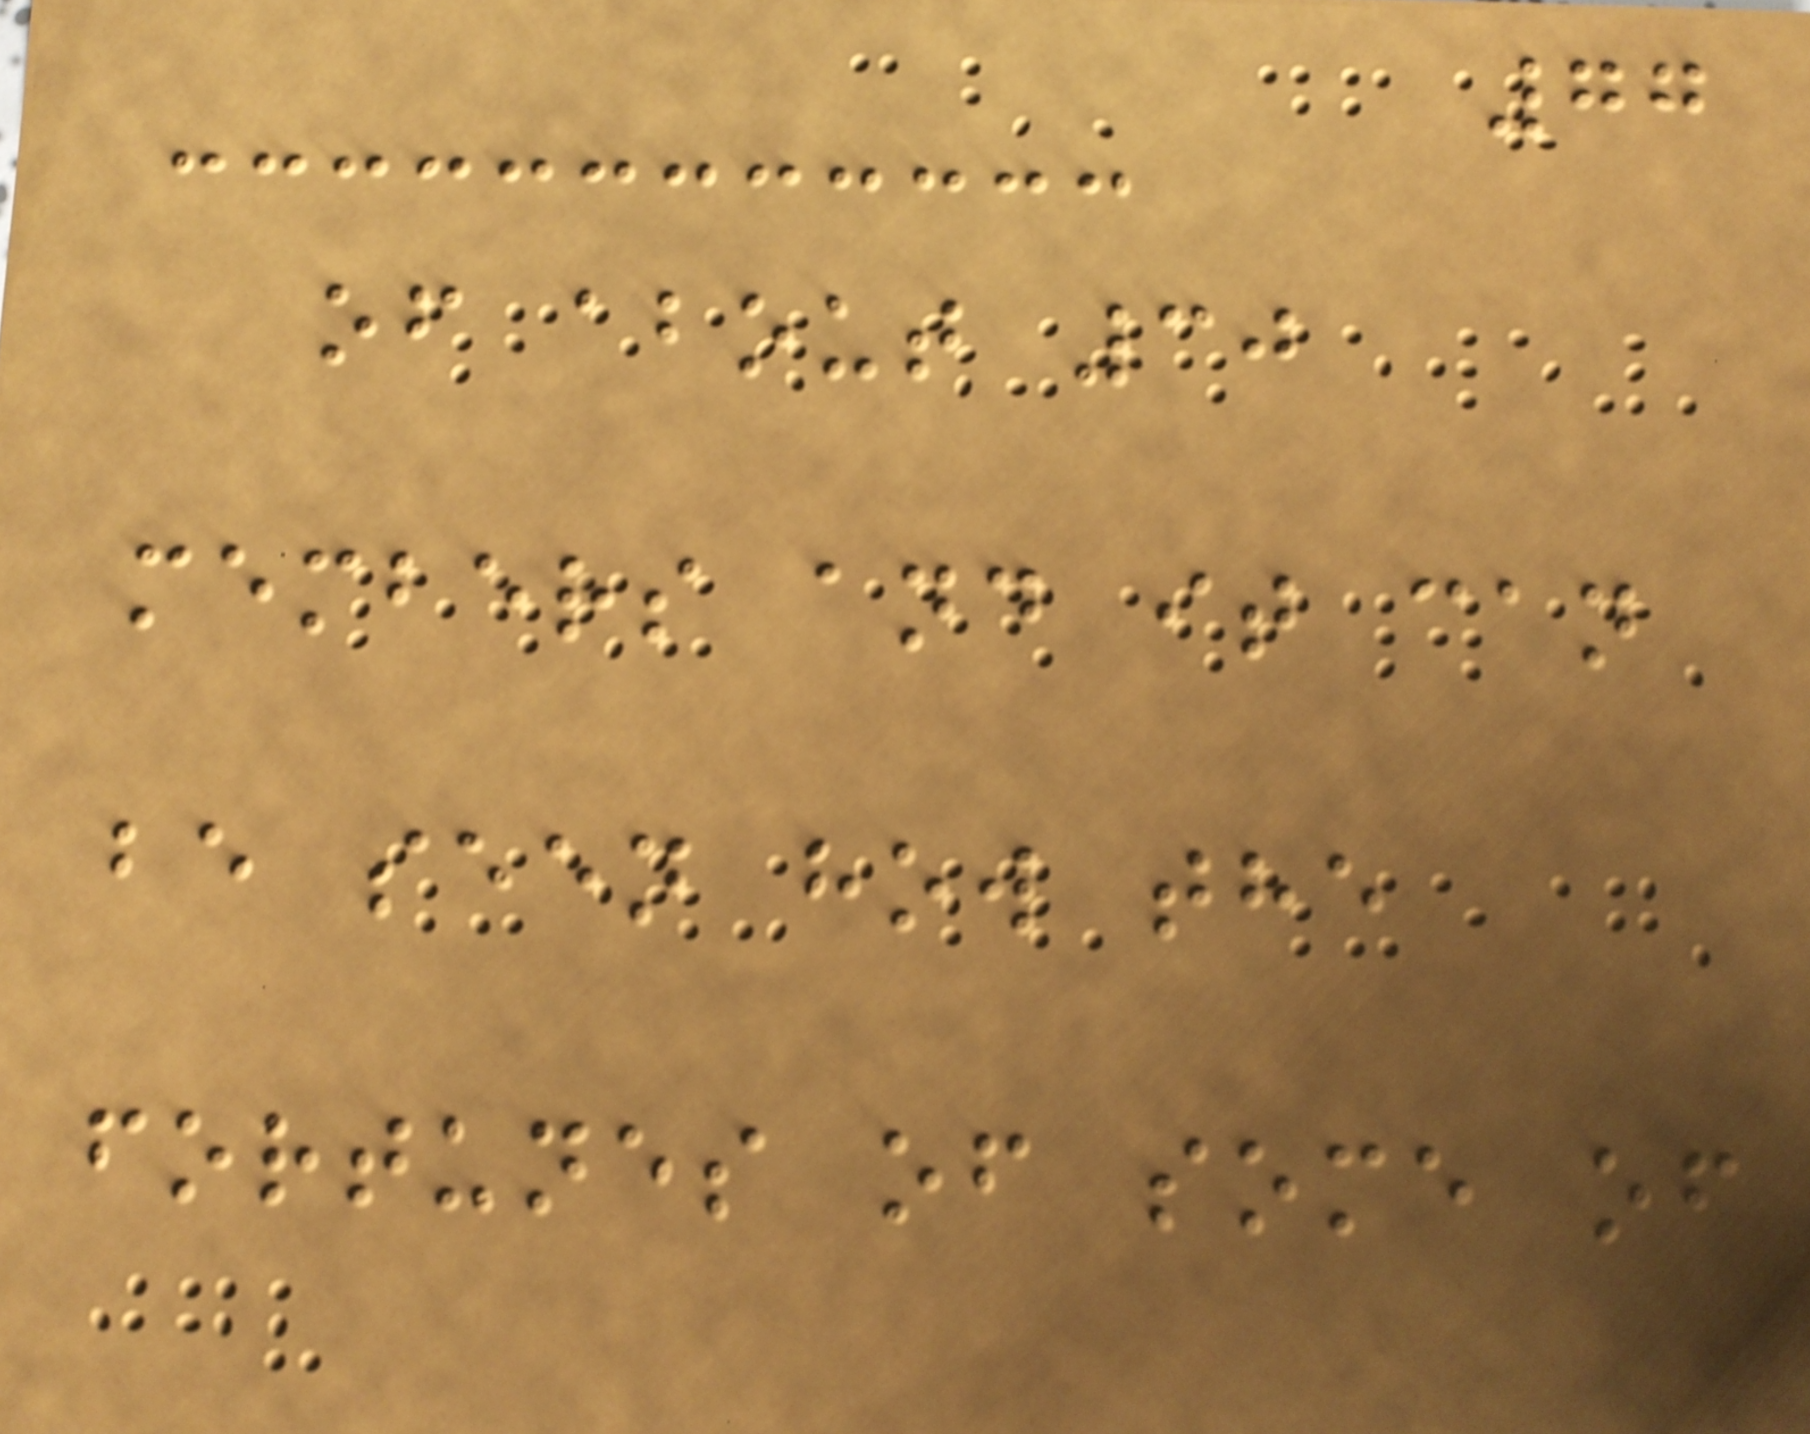77
of about 30
members and it can
be seen how the
fortunes of some of
